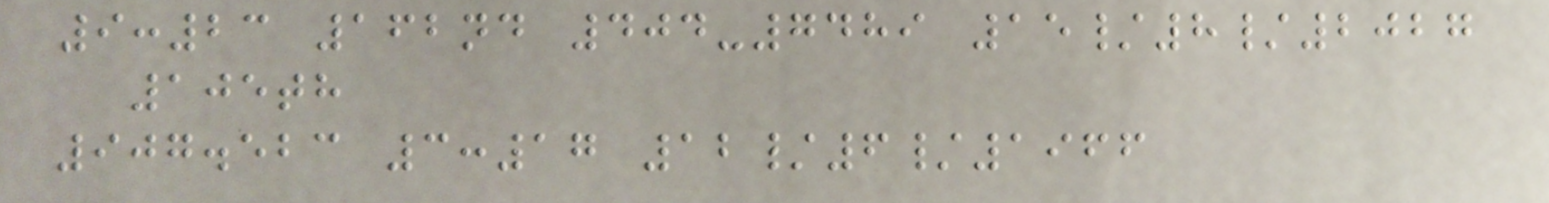9:23 162nd 404-7489 15/8/2027
105th
907.523 3:17 12/6/1966
